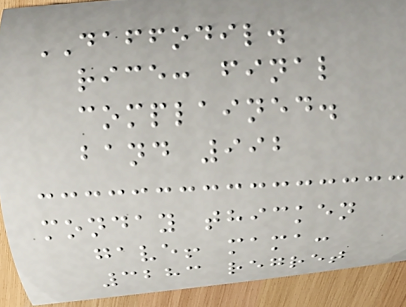DAFFODIL.
rice: final
complained.
band 992
monday thicken
gave! mama:
3283 regret
